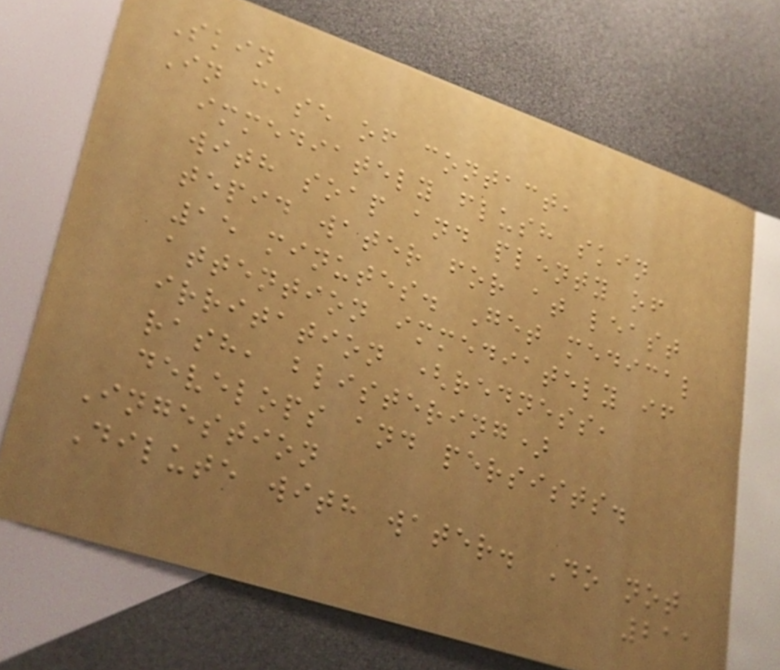Skin
In case of contact,
immediately flush skin
with soap and plenty of
tepid water for at least
15 minutes. Get medical
attention immediately if
irritation (redness,
rash, blistering)
develops and persists.
Ingestion
Dilute with water. Do not
211
